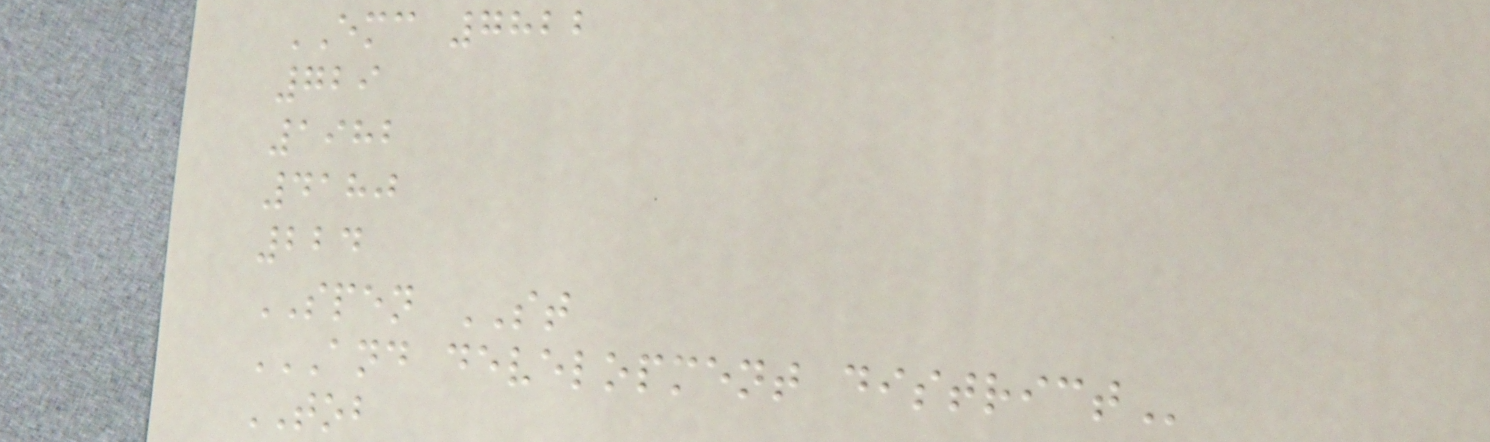EMC 7822
729
1982
4180
224
SPEN ST
AND DEVELOPMENT DISTRICT
TOB
